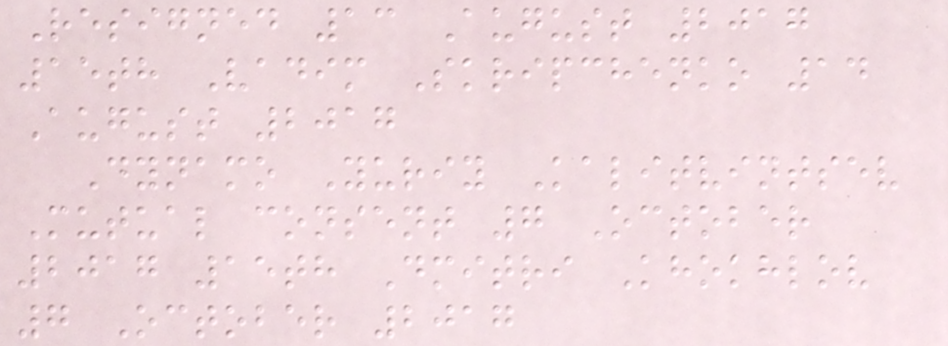Resigned 13 August 2017
15th Vadim Skripchenko 14
August 2017
Dynamo Yuriy Kalitvintsev
Mutual consent 7 October
2017 15th Dmitri Khokhlov
7 October 2017
